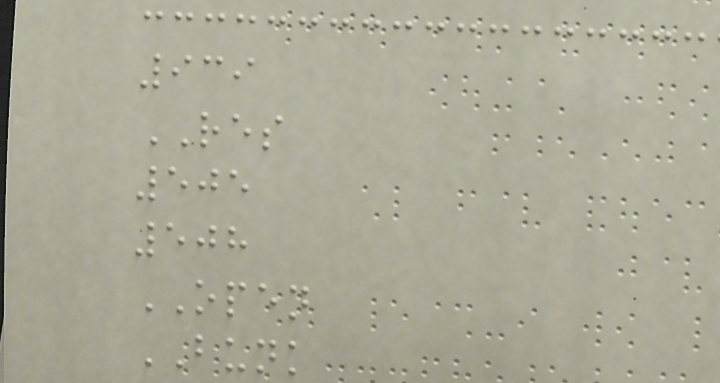939
RES
505
508
OPEN
BUNK
